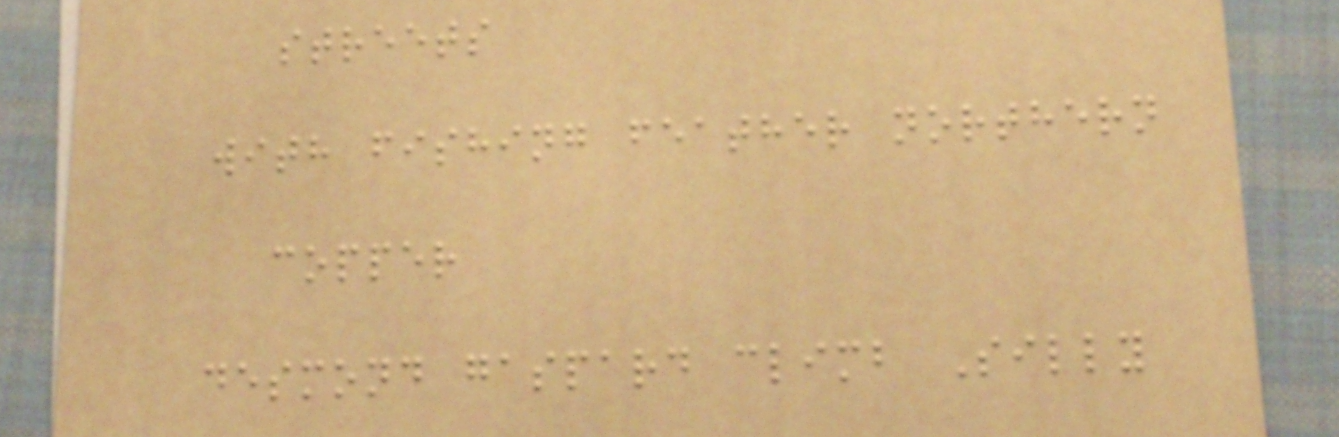streets
with fishing feather northern
copper
desmond gaspard climb Silly
